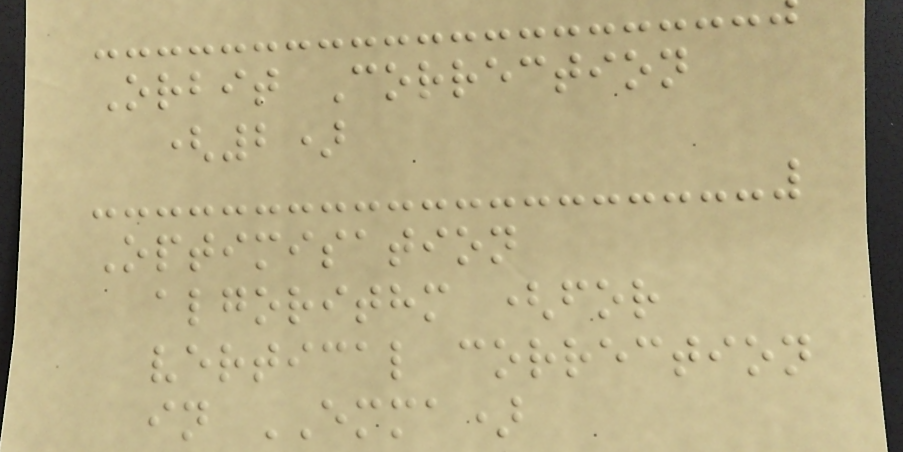Orbit Correction
(2)
Optimisation
algorithm (for
vertical correction
in EMMA)
